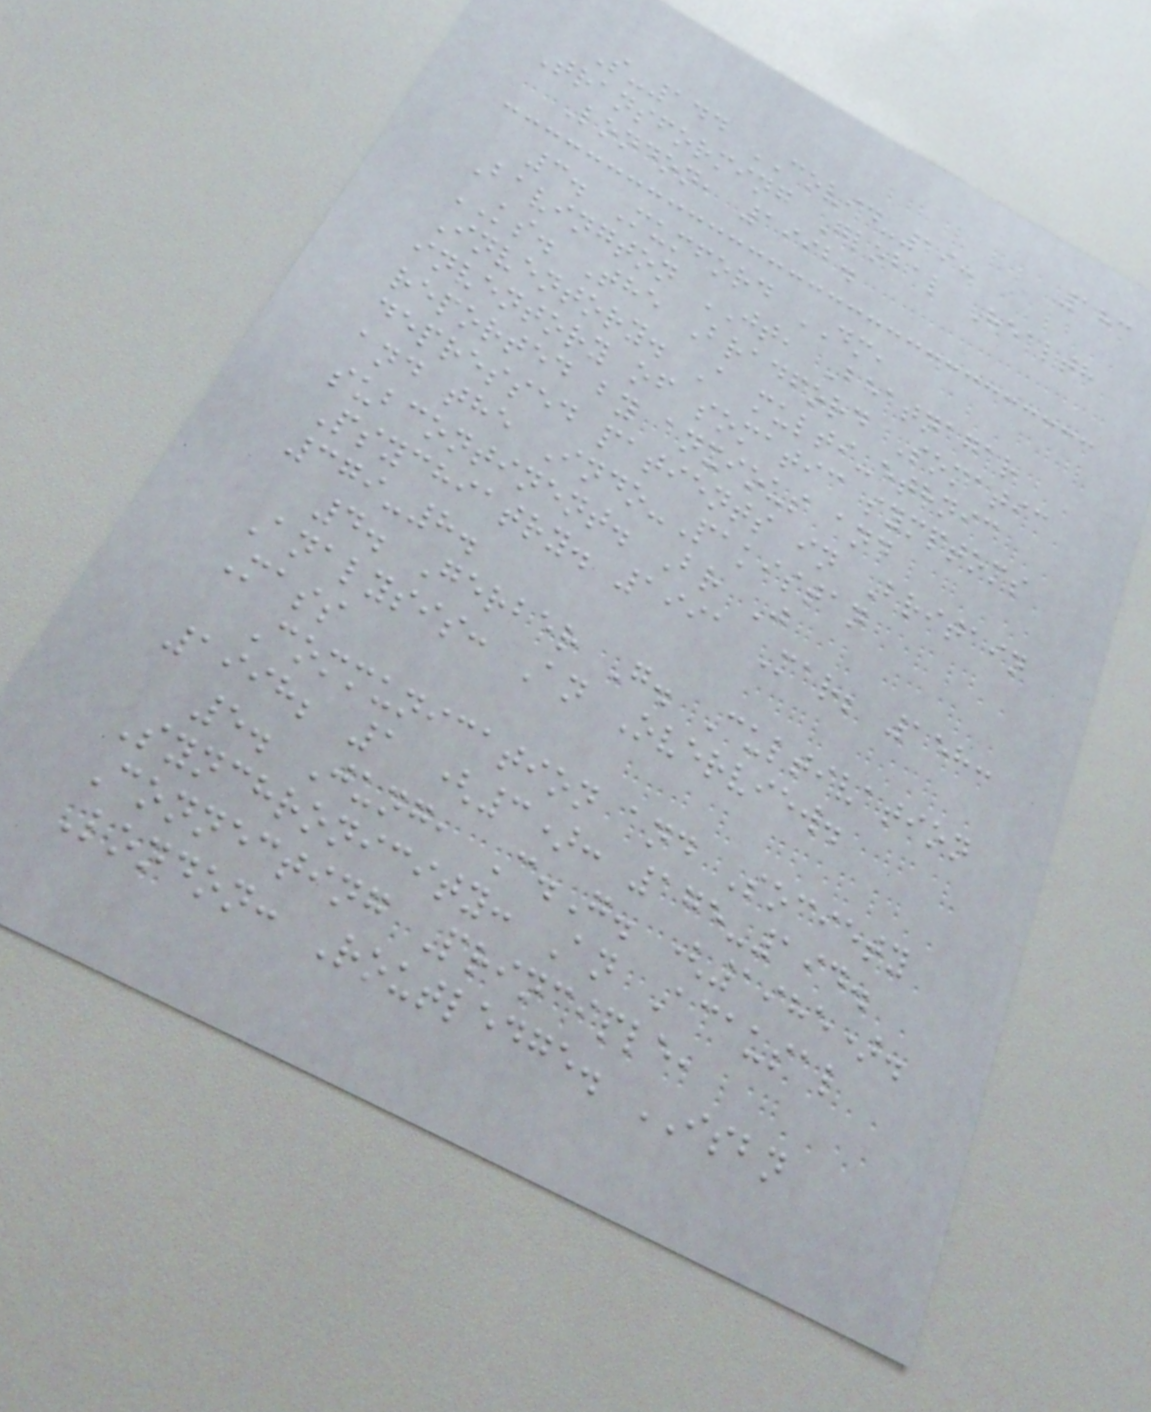183
S-144 COVID-19:
Transforming Global Health
London, 1992.
3. Mumford DM,
Bavington JT, Bhatnagar
KS. The Bradford Somatic
Inventory. A multi-ethnic
inventory of somatic symptoms
reported by anxious and
depressed patients in Britain
and the Indo-Pakistan
subcontinent. Br J
Psychiatry. 1991 Mar; 158:
379-8.
4. Gerber G. Cultivation
Analysis: An Overview.
Mass
Communication and Society
1998; 1 (3): 175-194.
5. Jung, C.G. (1985).
Synchronicity: An Acausal
Connecting Principle,
London: Routledge. ISBN
